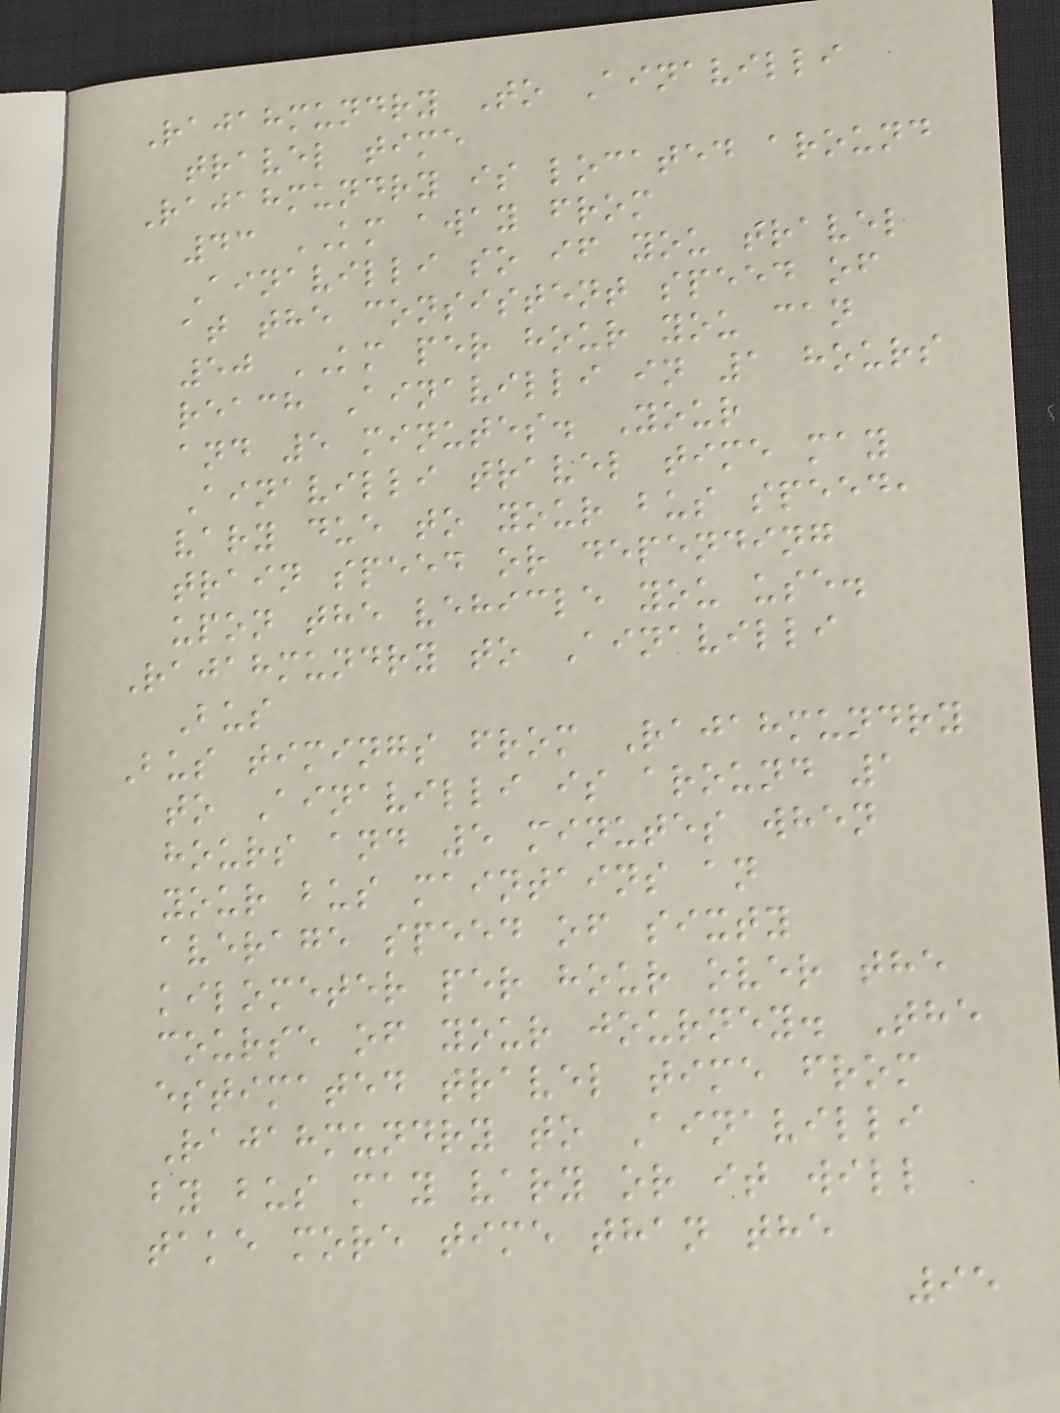Rajahmundry To Ainavilli
travel time
Rajahmundry is located around
43 KM away from
Ainavilli so if you travel
at the consistent speed of
50 KM per hour you can
reach Ainavilli in 1 hours
and 5 minutes. Your
Ainavilli travel time may
vary due to your bus speed,
train speed or depending
upon the vehicle you use.
Rajahmundry to Ainavilli
Bus
Bus timings from Rajahmundry
to Ainavilli is around 1
hours and 5 minutes when
your bus maintains an
average speed of sixty
kilometer per hour over the
course of your journey. The
estimated travel time from
Rajahmundry to Ainavilli
by bus may vary or it will
take more time than the
95
